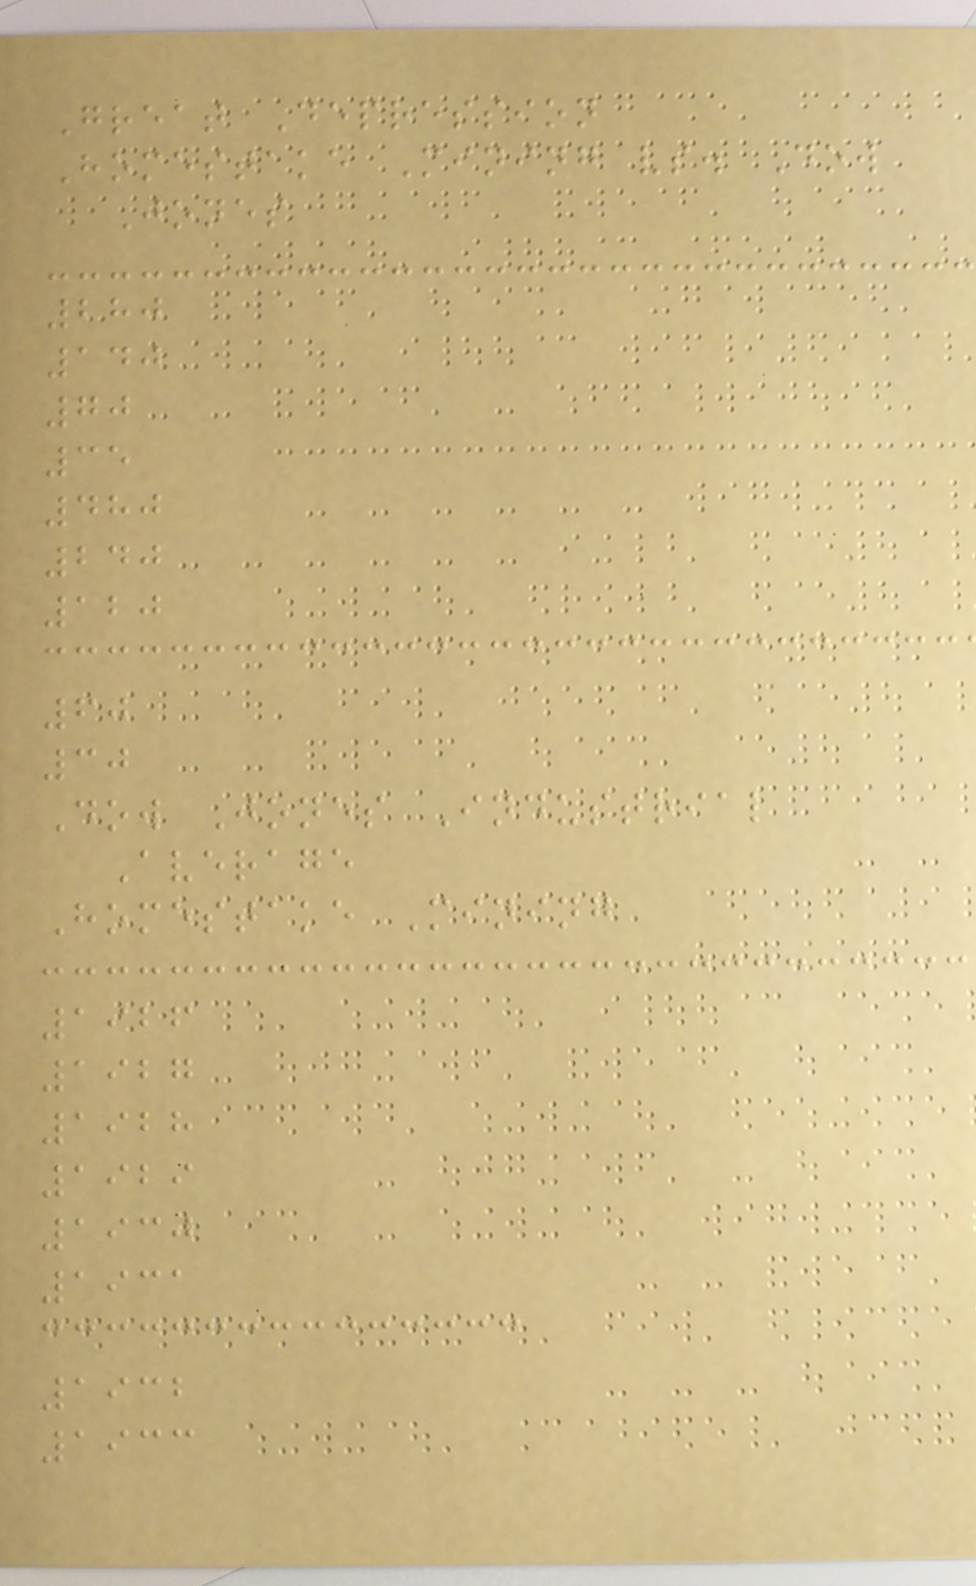Great Depression
Homestake Mining vs. Dow
Jones
280
140
70
35
480
240
120
60
30
Dow Jones Industrial
Average
Homestake Mining
1926
1927
1928
1929
1930
1931
1932
1933
